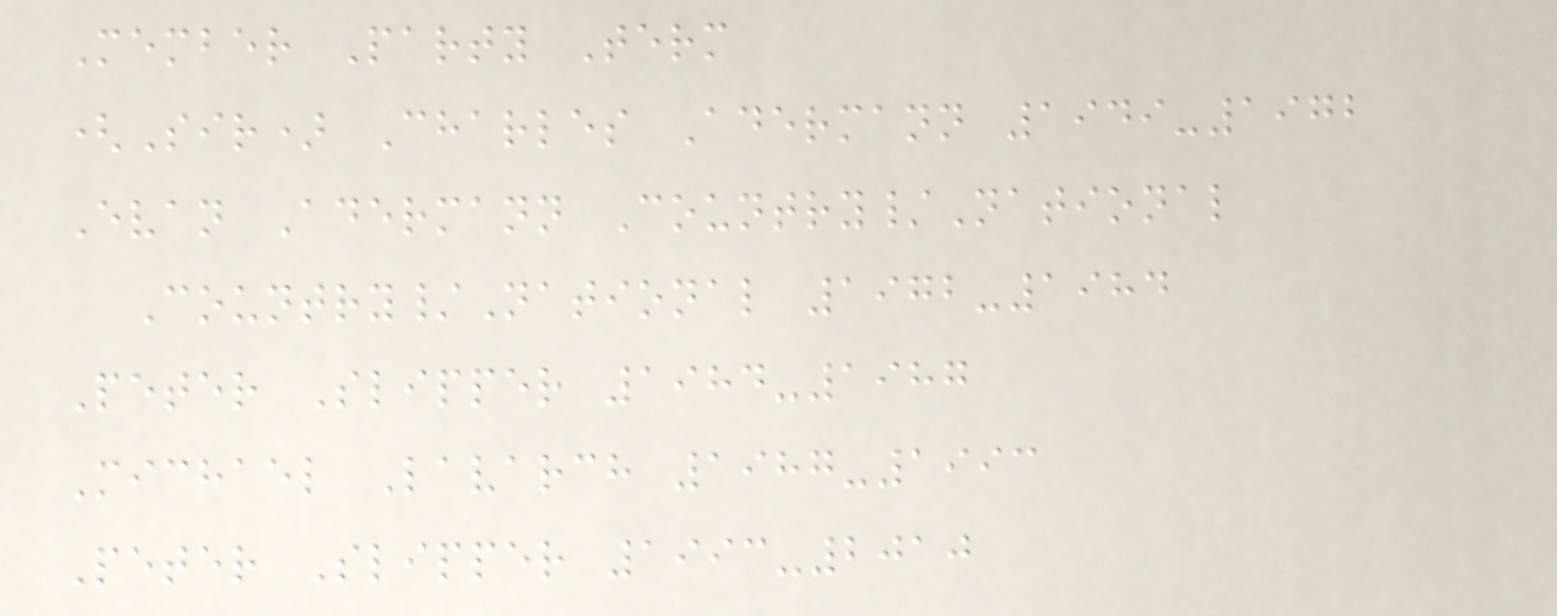Member Party Term
(Sir) Charles Adermann 1949-1972
Evan Adermann Country/National
Country/National 1972-1984
Peter Slipper 1984-1987
Michael Lavarch 1987-1993
Peter Slipper 1993-2010
